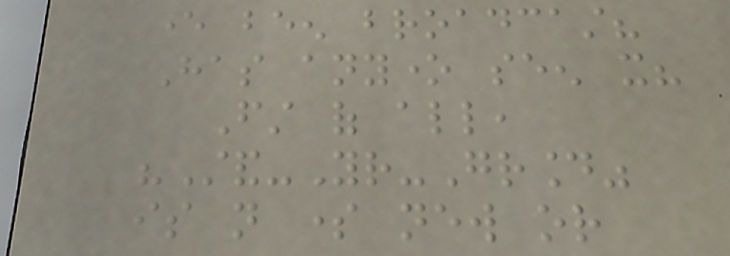ever been broadcast?
Has anyone seen it?
First of all,
"Stand-Your-Ground"
is not some new or
